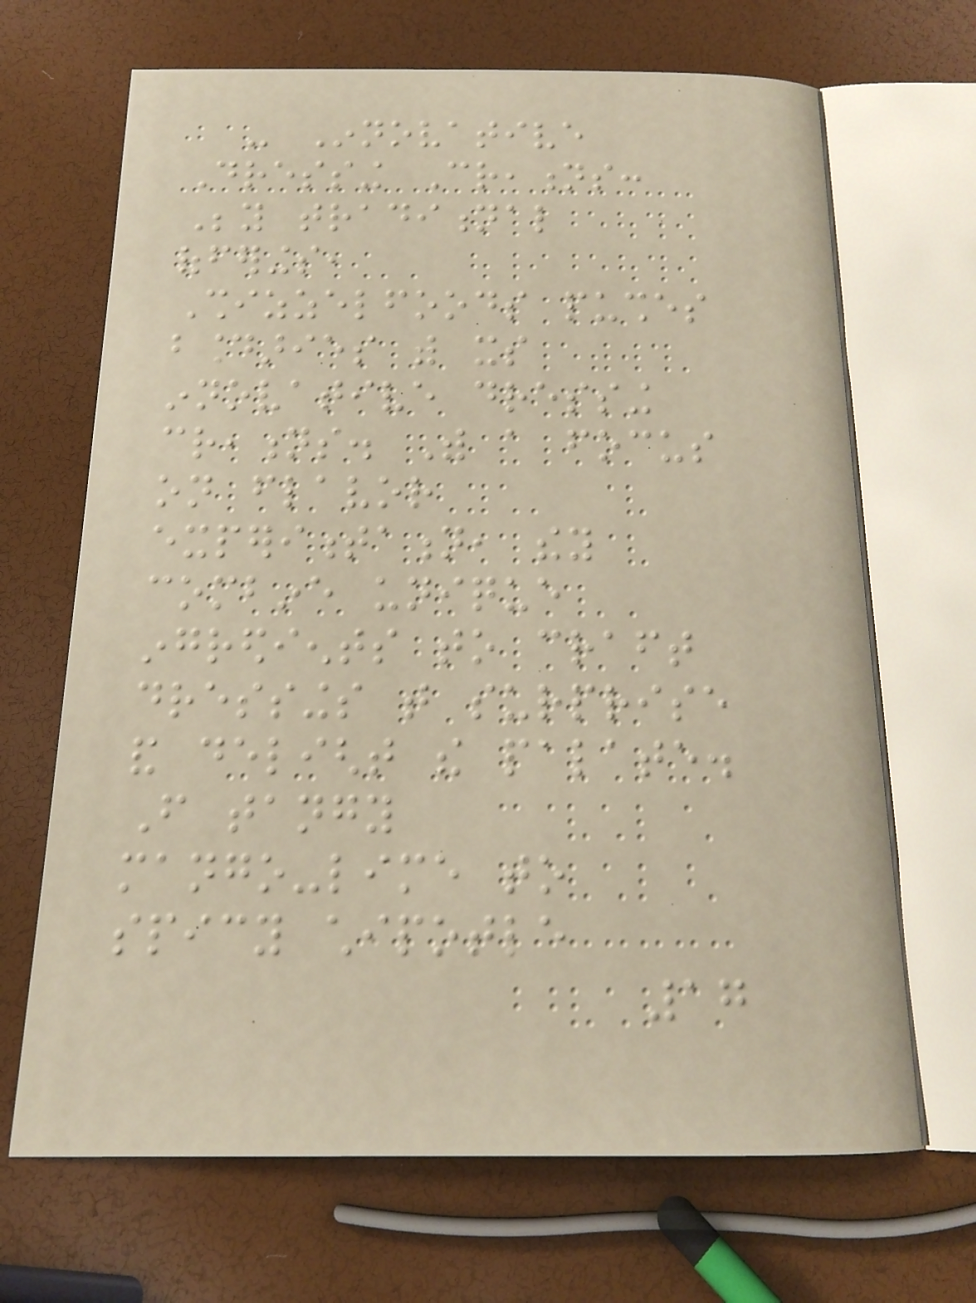- Innovative
Dressing Creations:
Beyond traditional
offerings,
Shizzelfoods pushes
boundaries with its
innovative dressing
creations. With a focus
on flavor
experimentation, they
combine unique
ingredients to craft
dressings that surprise
and delight the palate.
From tangy
mango-lime to
spicy chipotle
17
